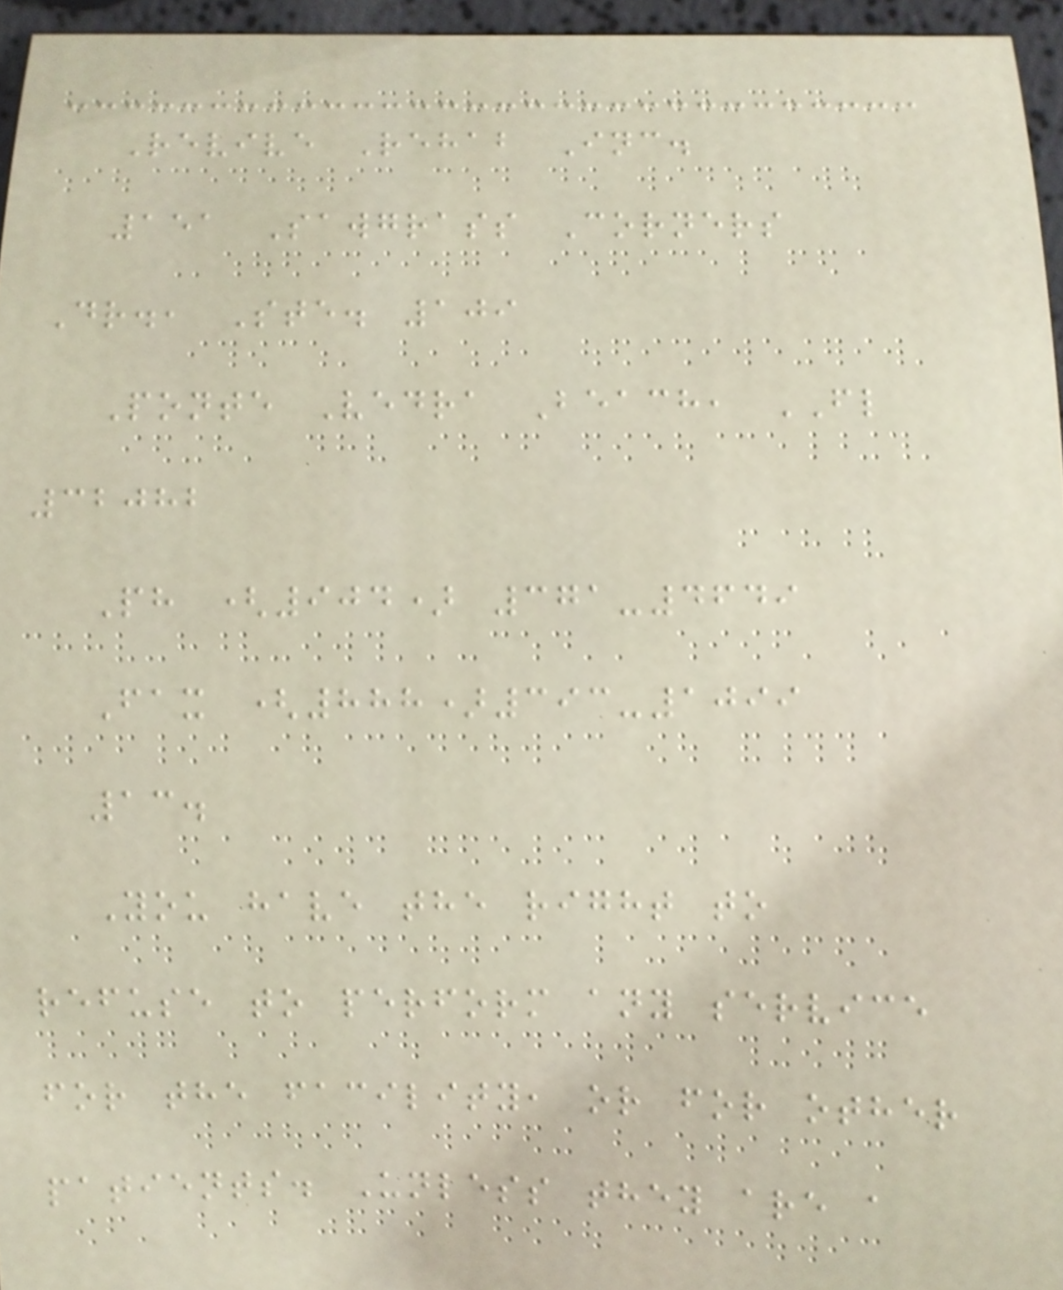Revive Rehab Inc.
151 Sawgrass Corners
Dr., Ste. 109
Ponte Vedra Beach, FL
32082
Ph (904) 371-4649
Fax (888)393-1099
13.
You have the right to
refuse to perform any service
for the facility, or for other
patients. Unless they are a
